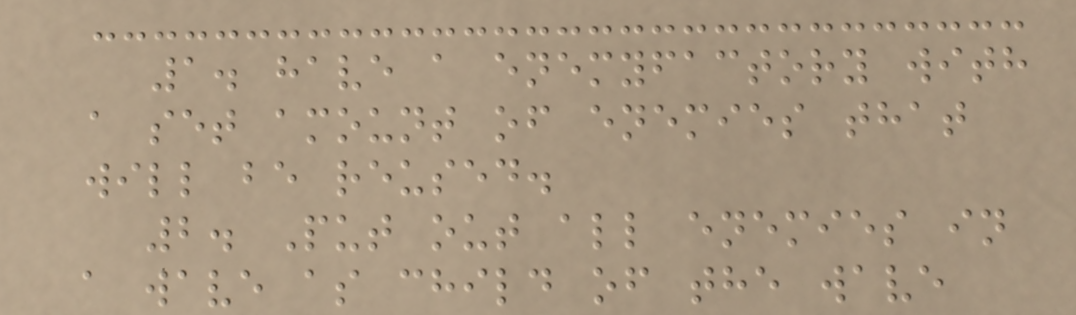1. have a enemyfactory with
a set amount of enemies that
will be reused.
2. Put out all enemies in
a wave as child of the wave
